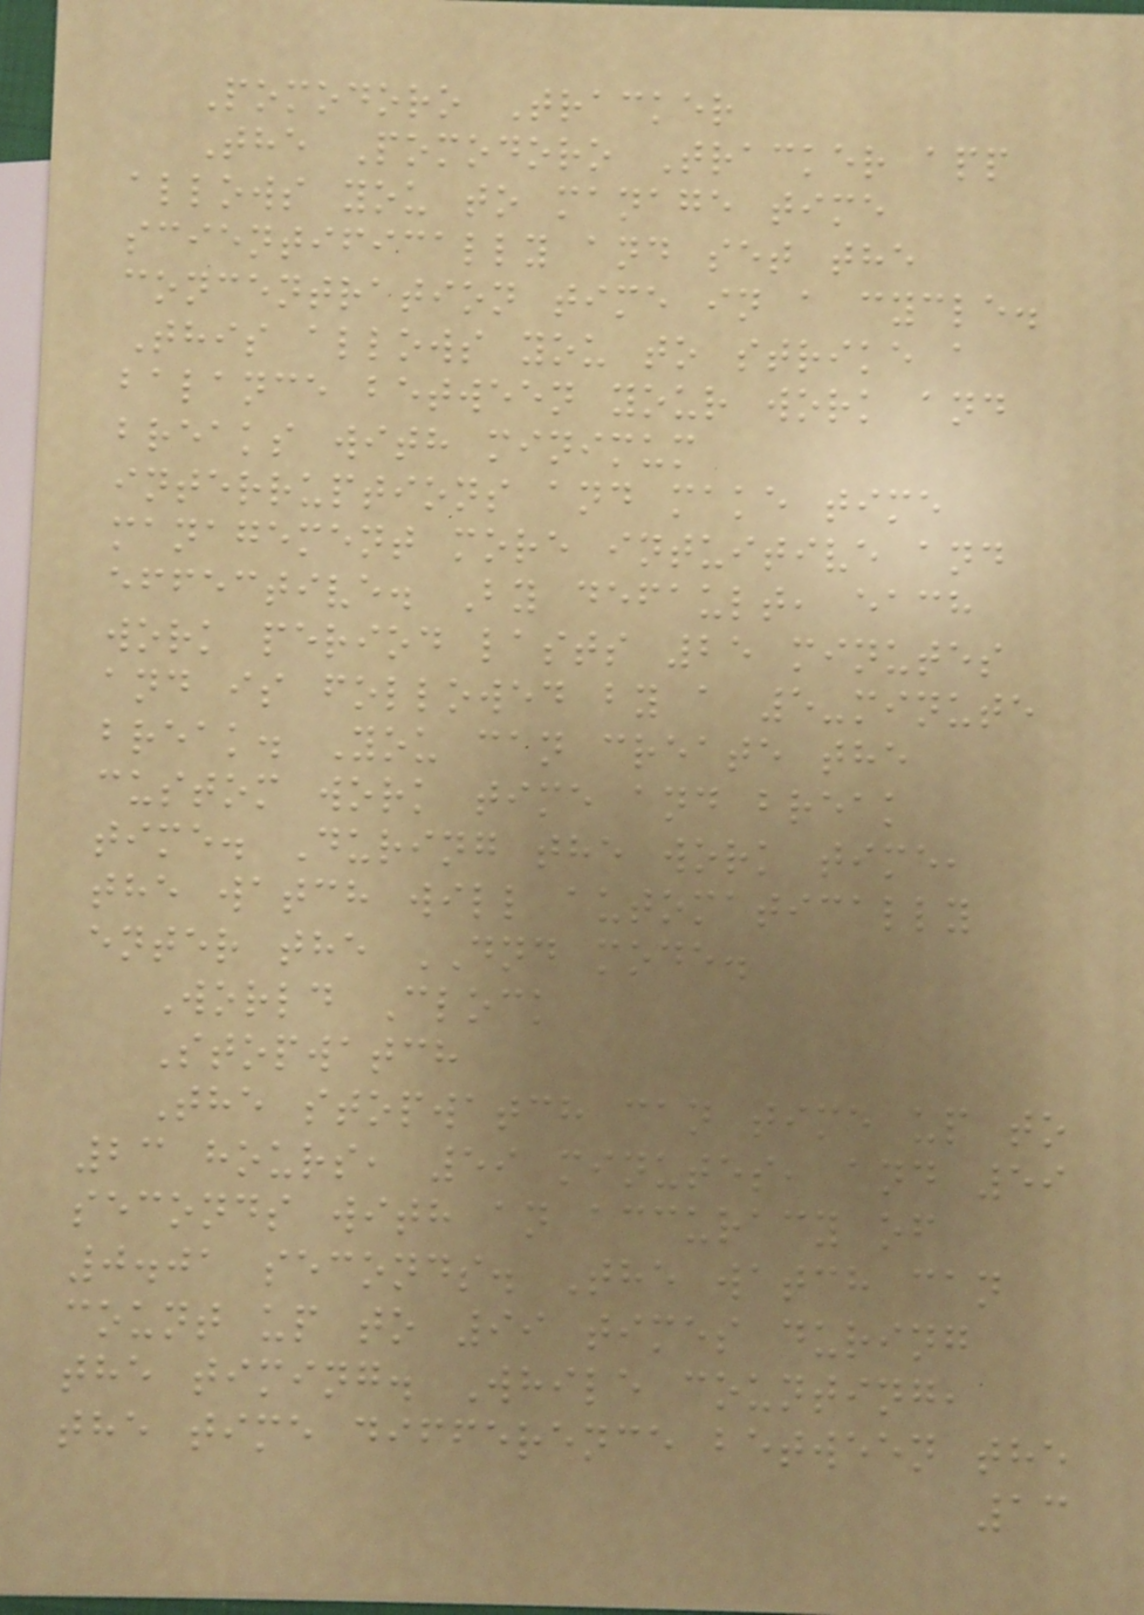Pomodoro Tracker
The Pomodoro Tracker app
allows you to manage time
scientifically and set the
concentration time in a cycle.
This allows you to strike a
balance between your work and
breaks with minimum
interruptions and make time
management more intuitive and
effective. By default, each
work period lasts 25 minutes
and is followed by a 5-minute
break. You can create the
custom work time and break
time. During the work time,
the watch will automatically
enter the DND mode.
World Clock
Stopwatch
The stopwatch can time up to
23 hours, 59 minutes, and 59
seconds with an accuracy of
0.01 seconds. The watch can
count up to 99 times during
the timing. While counting,
the time difference between the
13
